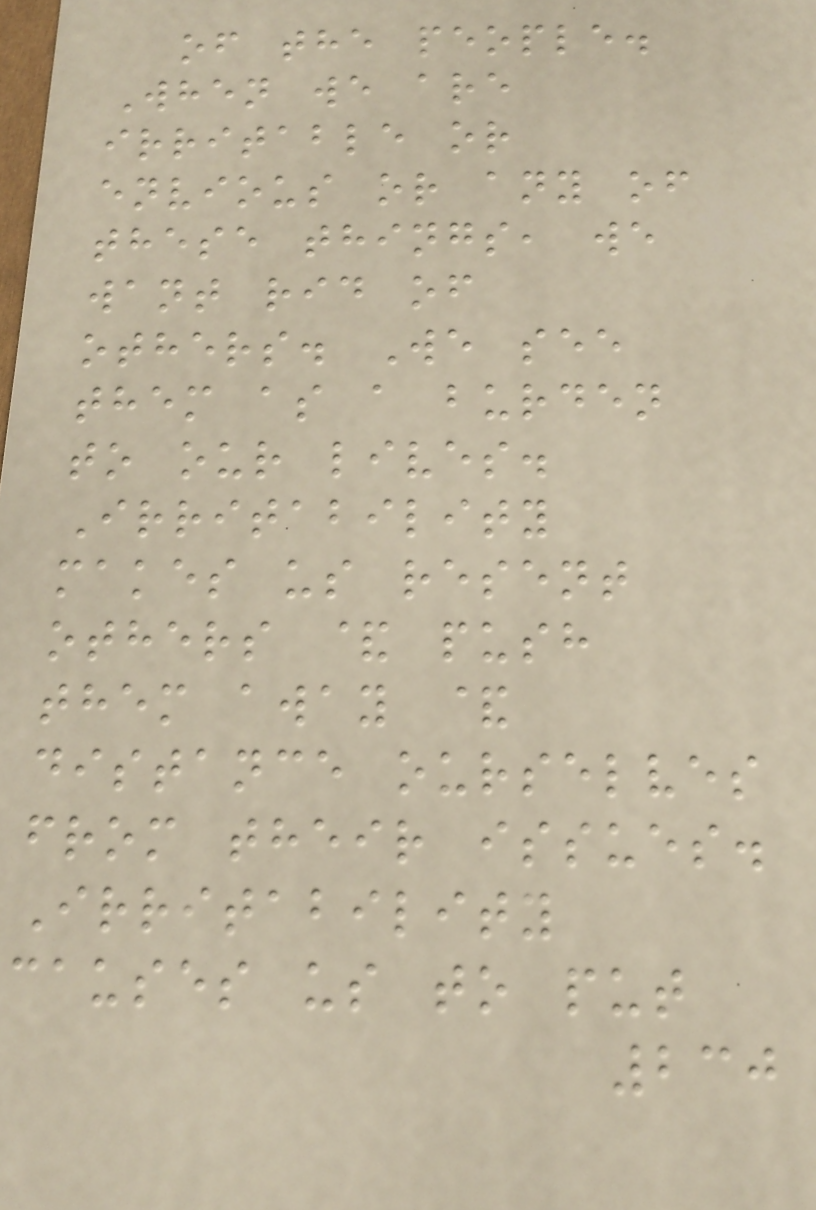of the people.
When we are
irritable or
envious or any of
these things, we
want rid of
others. We see
them as a burden
to our lives.
Irritability
makes us resent
others & push
them away &
distance ourselves
from their issues.
Irritability
causes us to put
230
